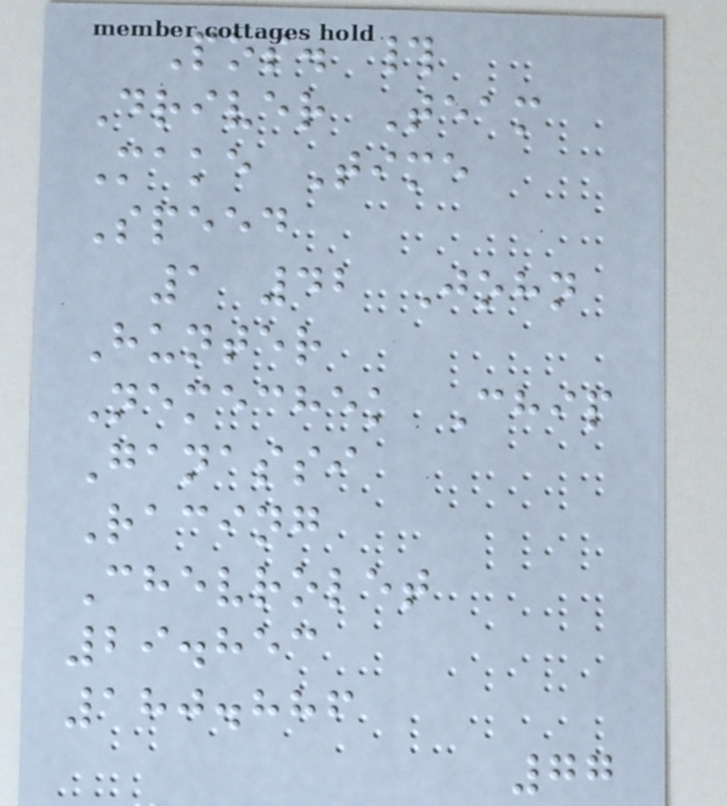Pos. #
Driver Team
Make Time
Speed
1 42 John
Hunter
Nemechek Chip
Ganassi
Racing
Chevrolet
29.853
180.886
77
